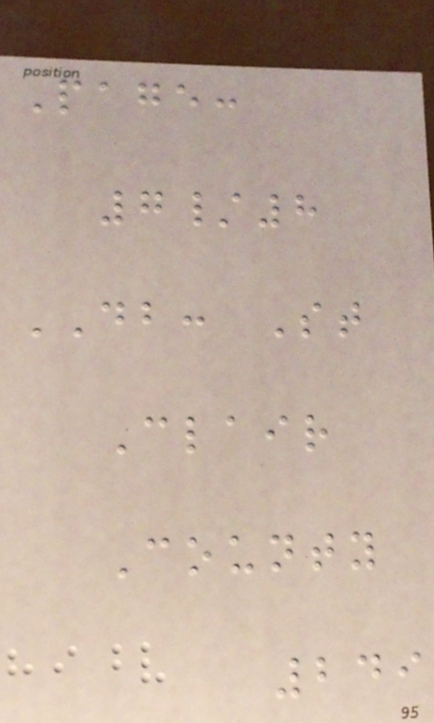Page:
7/8
DB: St
Clair
County
249
